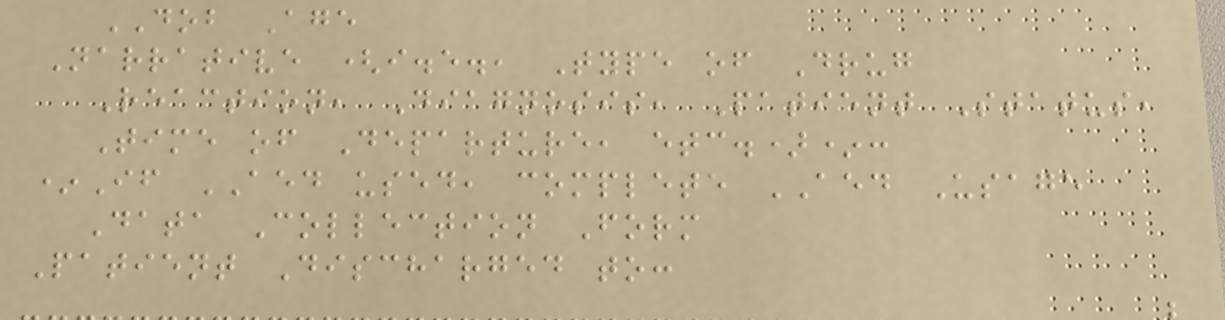DOB Age
Narrative (i.e., Type of Drug
Reaction, Diagnosis, Patient Status,
Time of Departure, etc.)*:
*If AED used, complete AED Usage
Data Collection Form
Patient Discharged to:
